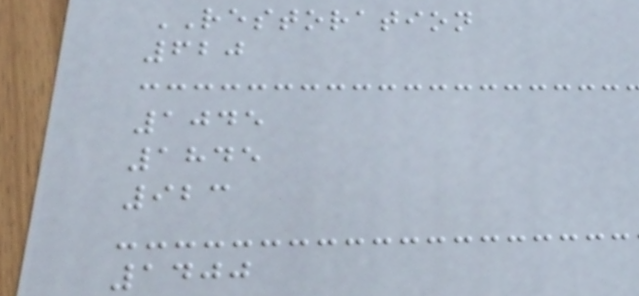RESTORATION
620
1045
1845
923
1400
